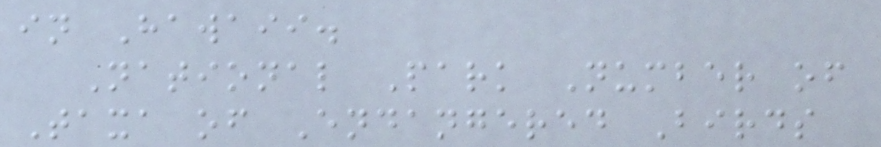in Hawaii.
National Park Number of
Taxa of Endangered Birds
